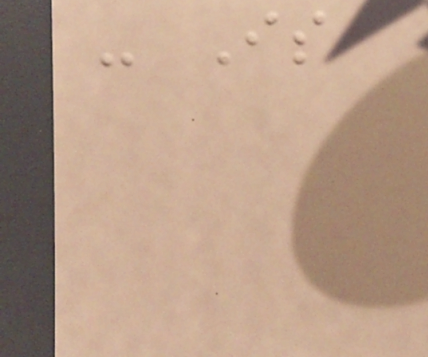- Is
